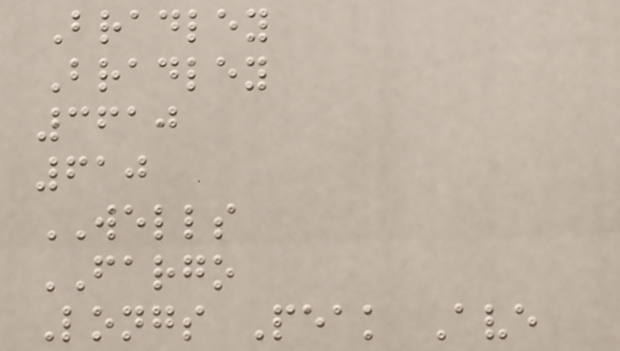Bradley
Bradley
3610
610
WELLS
FARGO
Longs Peak Ave
